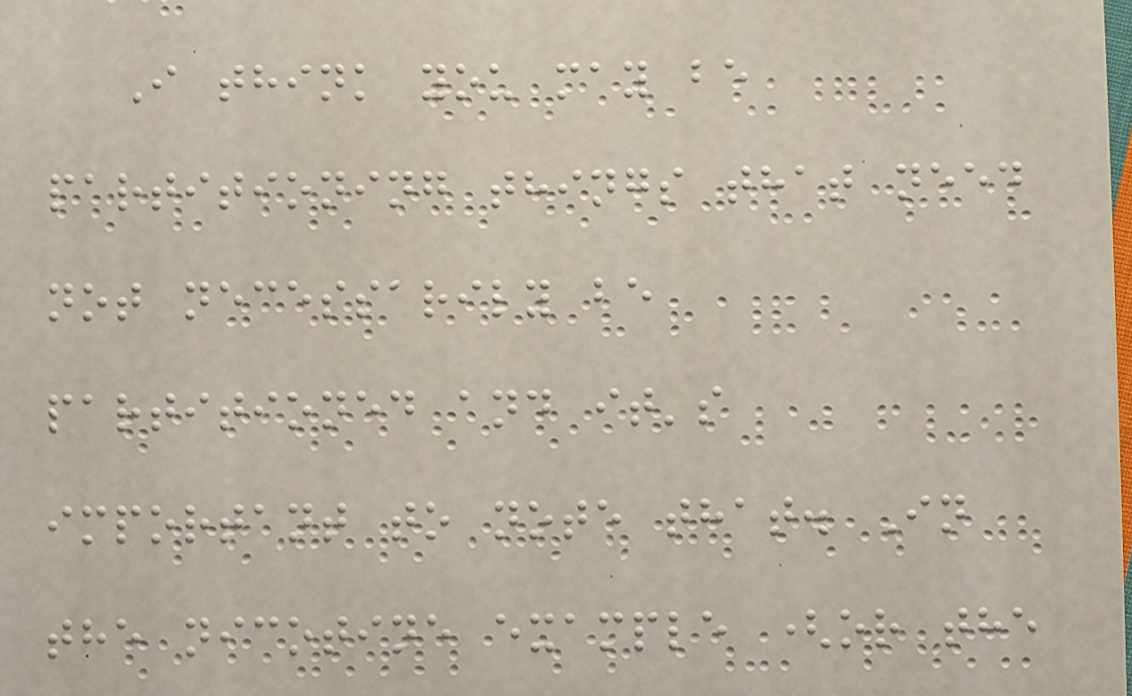I think you may be
partitioning things that need
not necessarily be
partitioned and it's
important to note that. In
the nicotine example (or the
